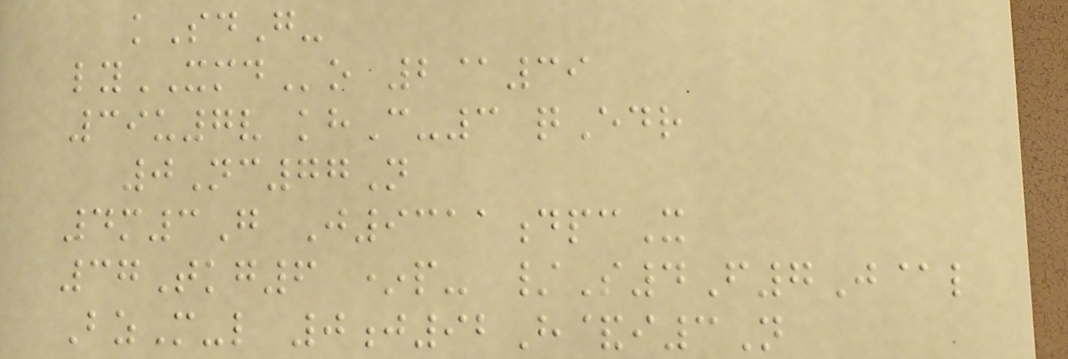kSdG-
lyXMDo 2@39
39u7v khC-3 qEdr
0Nc77N
4m3G J9311dpcX
37Tkg6 *p- /S4F7J@l
BzM-l 0j92H&i3N
